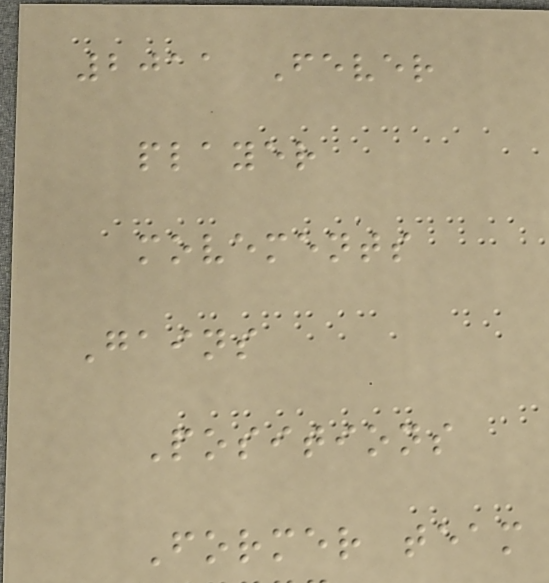2011 Fever
player
movements
Gains
Positions
Former team
